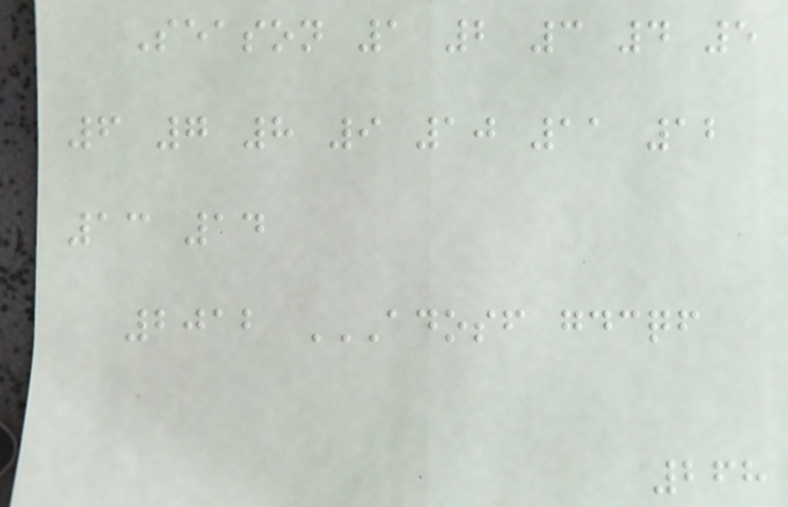Season 1 2 3 4 5
6 7 8 9 10 11 12
13 14
2012 ADOSF GDCQF
268
